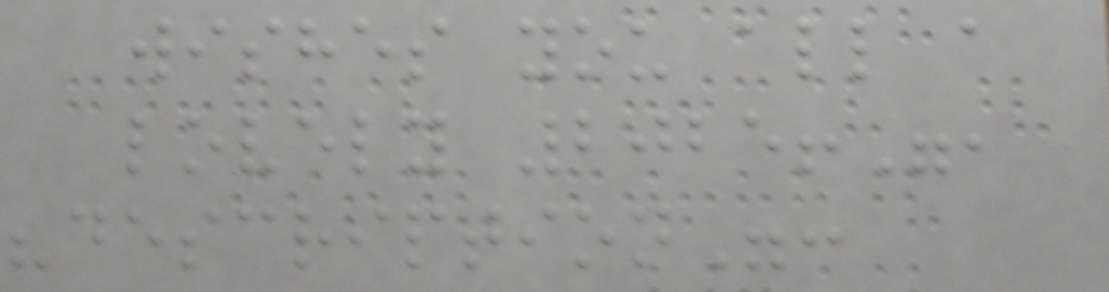wishes you all a
lovely 2025!",
"description":
